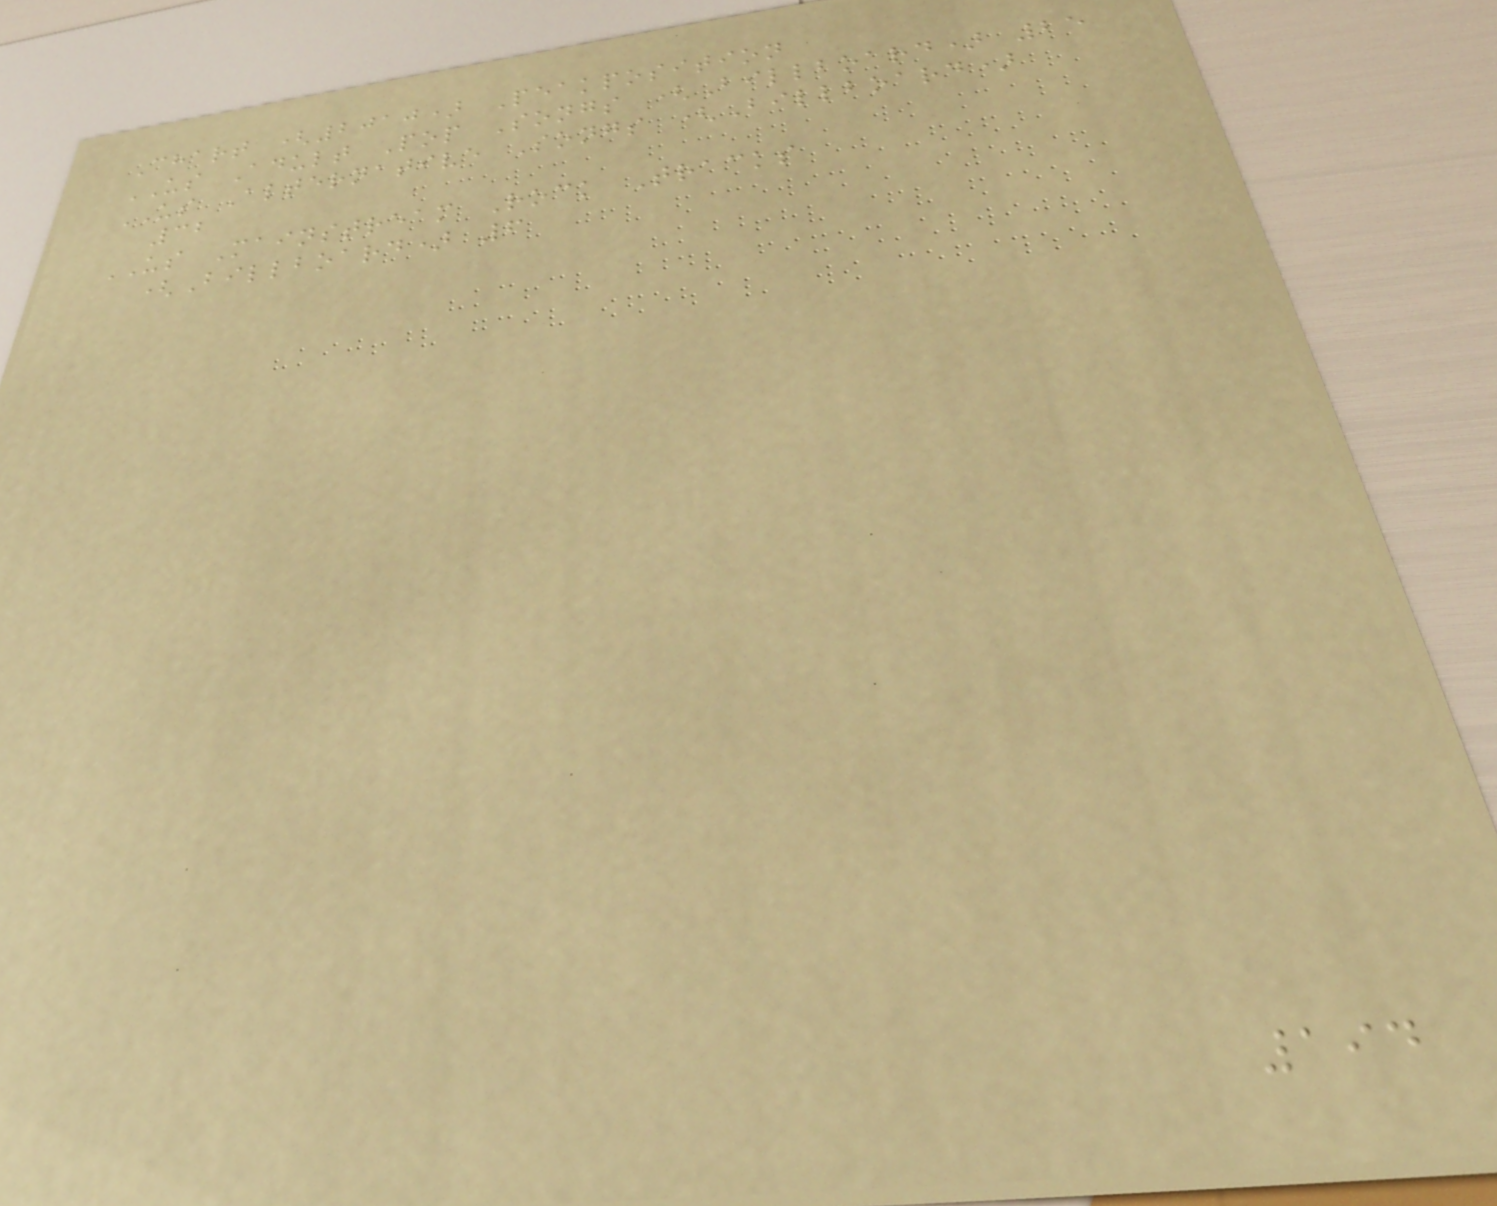Chart (2010) Peakposition
US Adult Pop Songs (Billboard) 25
US Alternative Songs (Billboard)
32
US Mainstream Rock Tracks
(Billboard) 6
194
